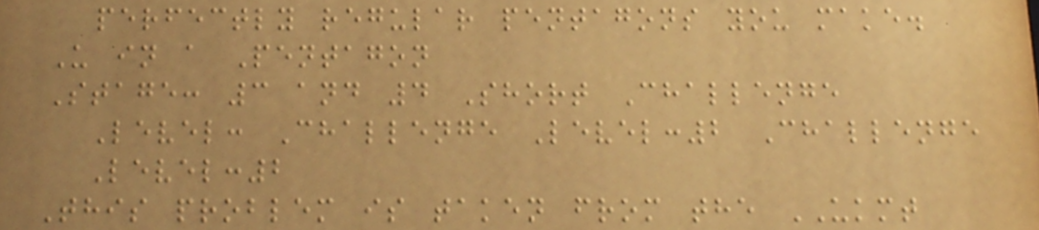perfectly regular pentagons you make.
U in a Pentagon
Stage: 3 and 4 Short Challenge
Level: Challenge Level:2 Challenge
Level:2
This problem is taken from the UKMT
